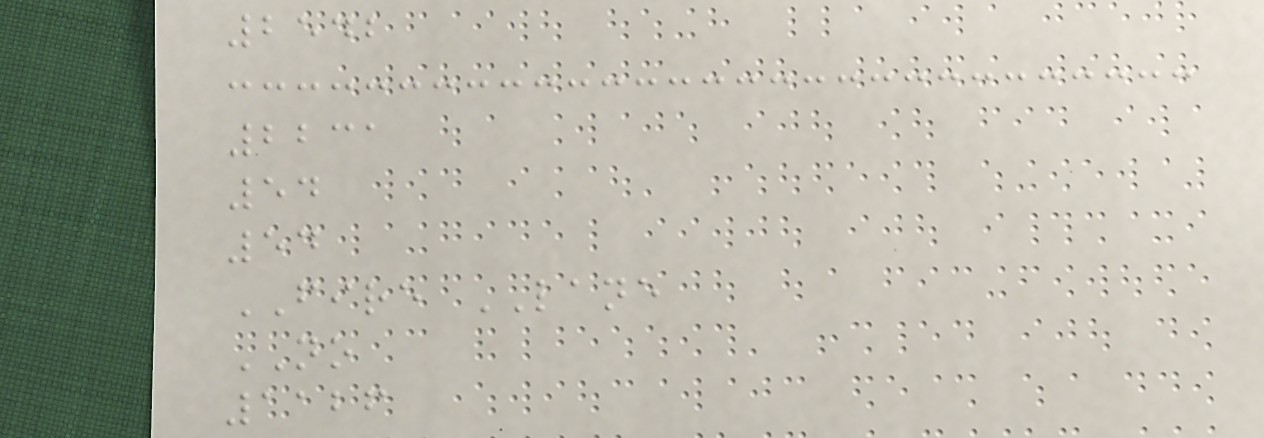2542
2231
54
54
FIRE LANE
NO
1126
